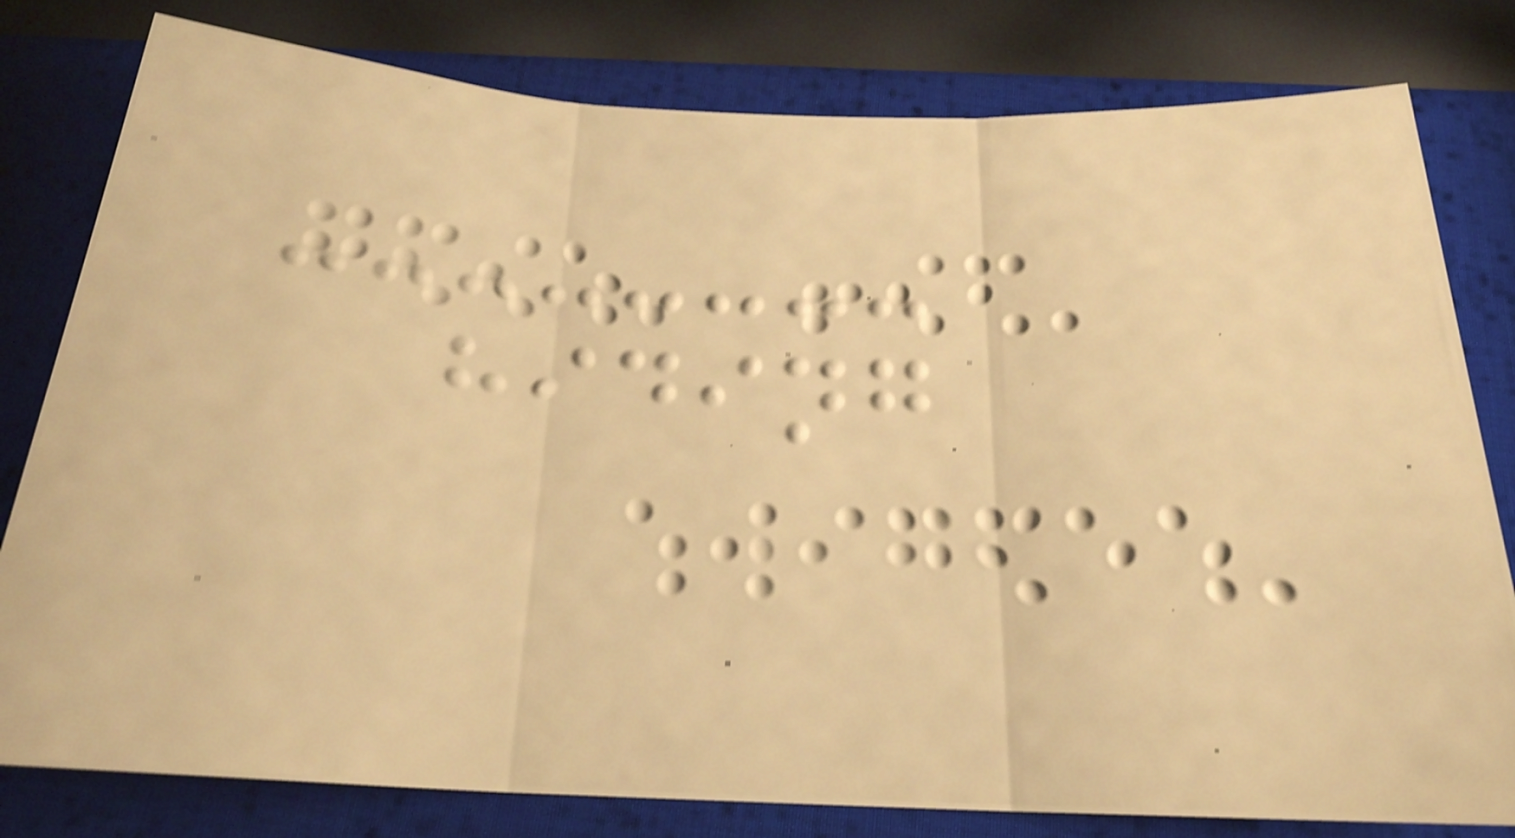hiding
